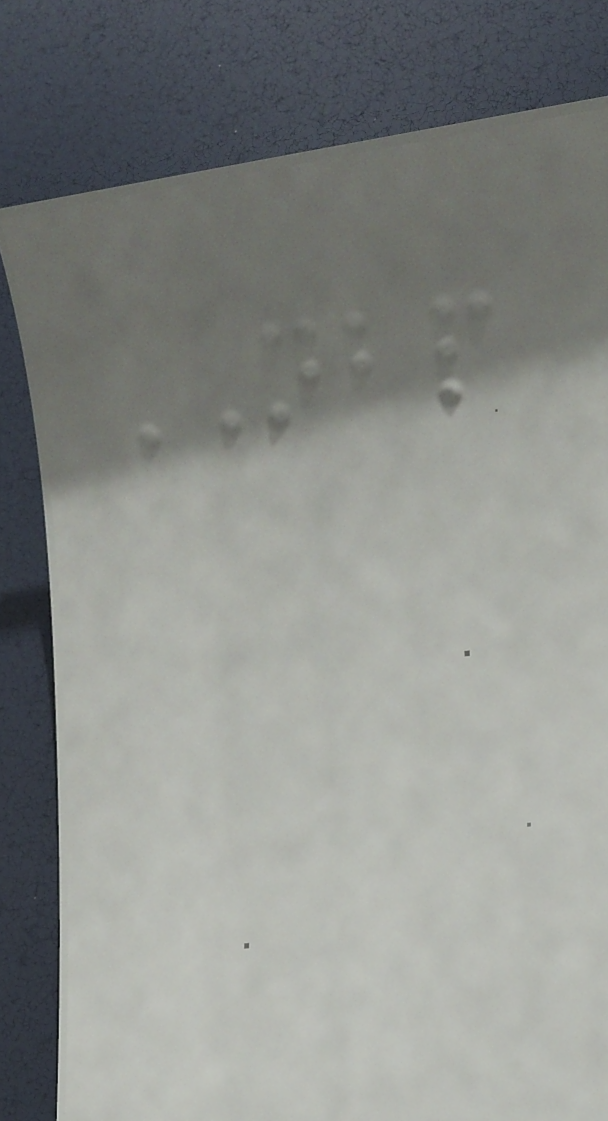NBP
